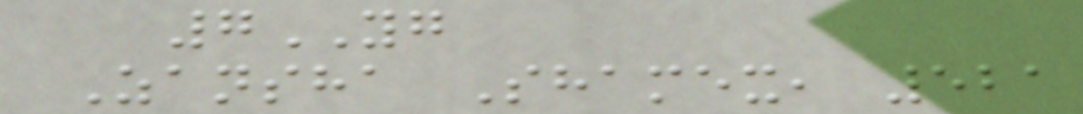7YG
Zansha Shamex, 521
